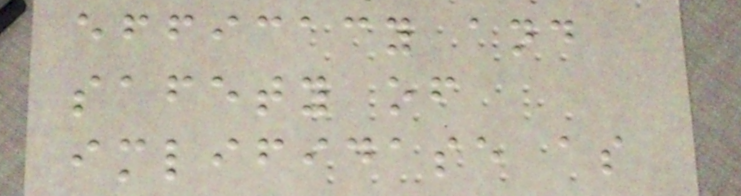efficacy and
safety of
imlifidase as
